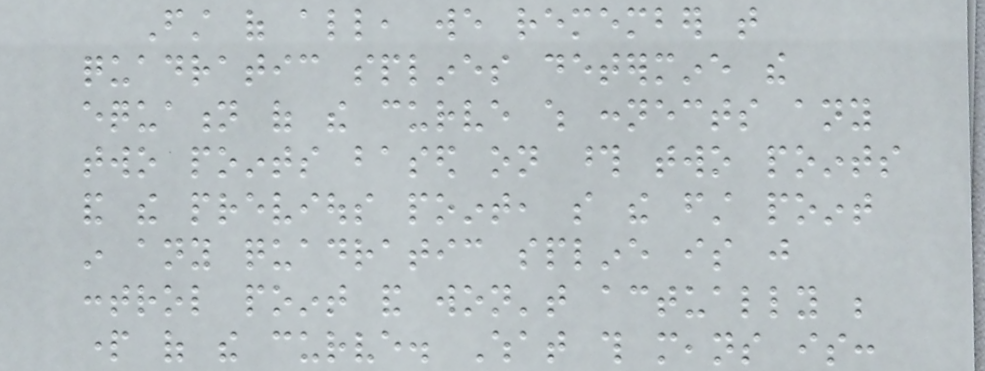First of all, we remember that
quadratic splines determine the
equation of the curve which connects any
two points based on those two points
and the previous point, so the first point
in any quadratic spline is just
control point and won't actually be
part of the curve. What this means is:
